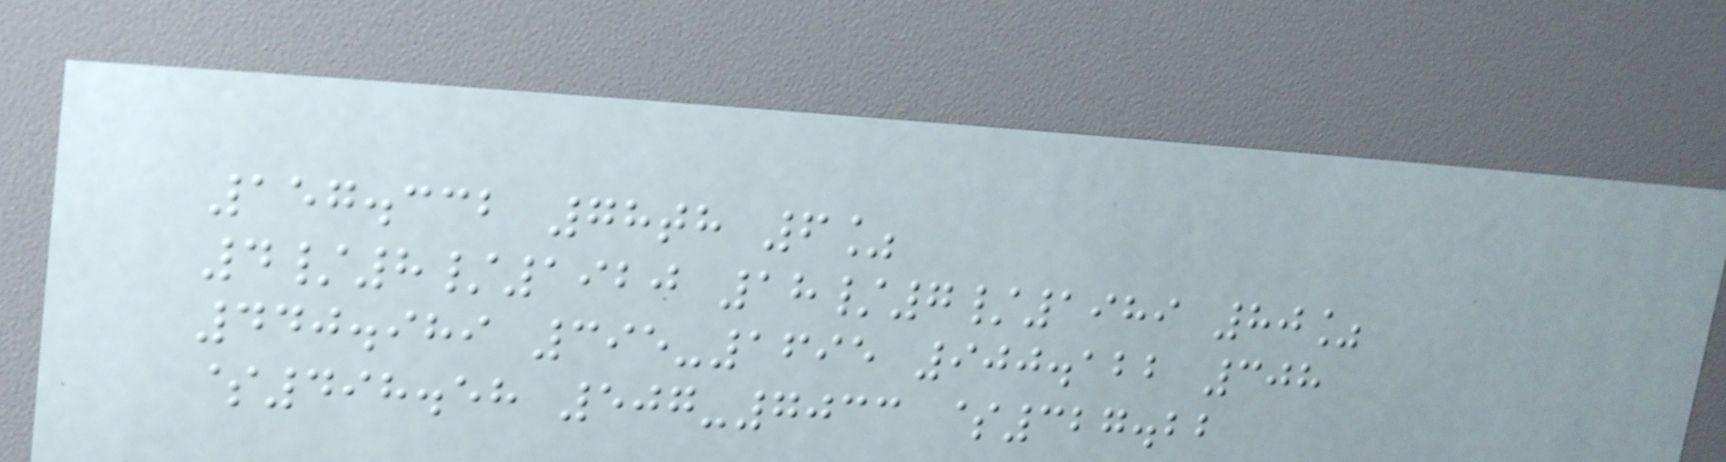157.332 78th 6%
4/8/1920 18/7/1989 80%
440.989 395-1695 900.122 308
$498.58 507-7033 $327.22
